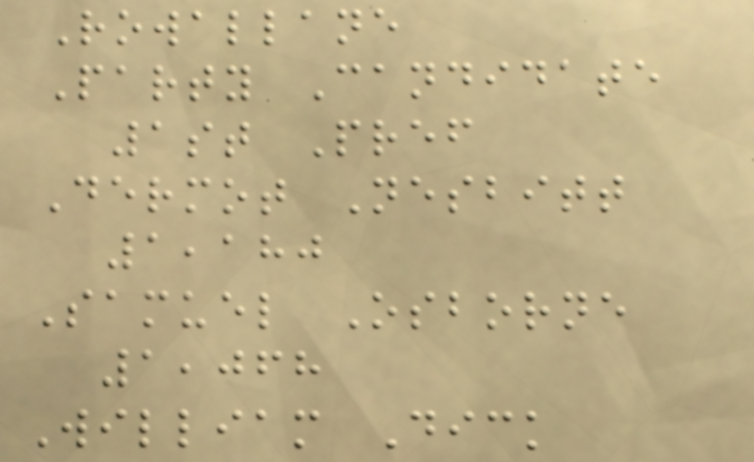Rowallane
Party Candidate
1st Pref
Dermot Nesbitt
1,180
Samuel Osborne
1,068
William Dick
